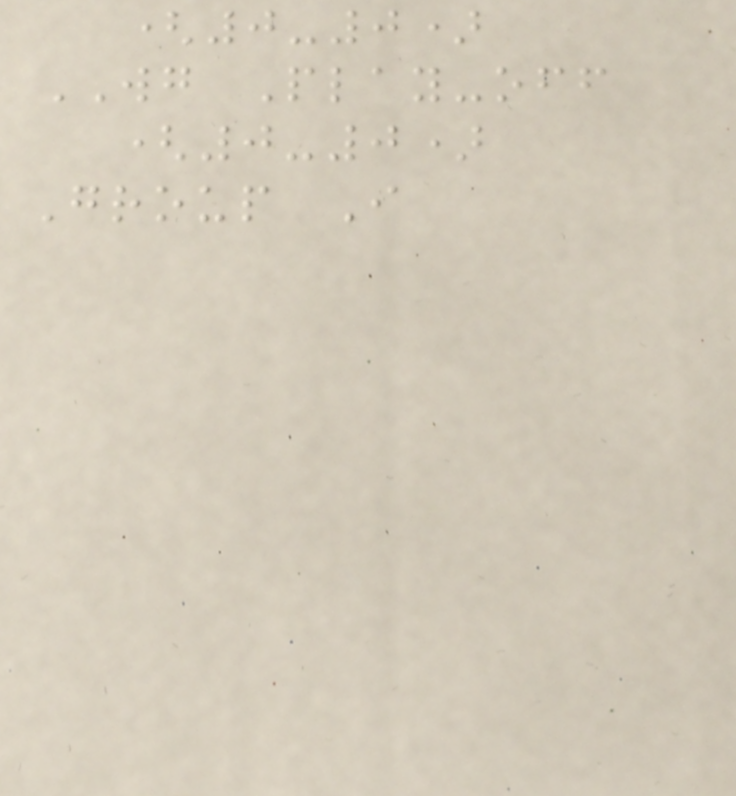(0-0)
WG Play-off
(0-0)
Group I
